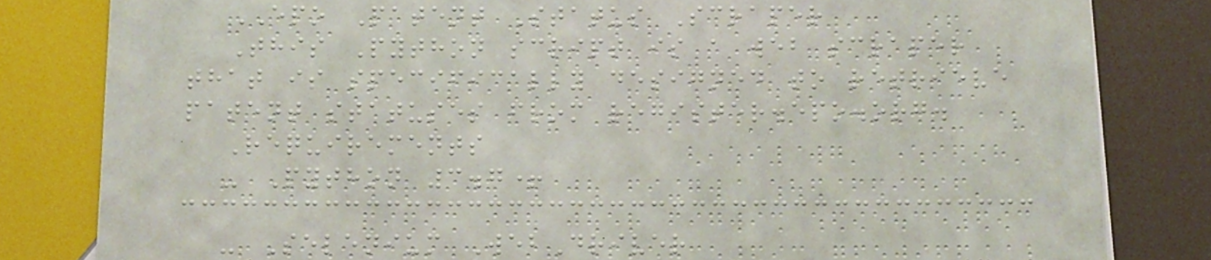EPO Patent Status Scraper
This Python script is a web scraper
that is specifically designed to retrieve
patent statuses from register.epo.org.
Requirements
- Python 3.7+
- Selenium WebDriver
